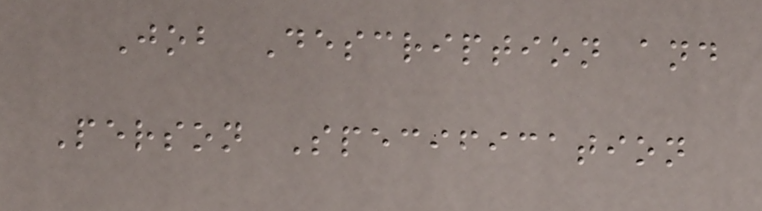Job Description and
Person Specification
